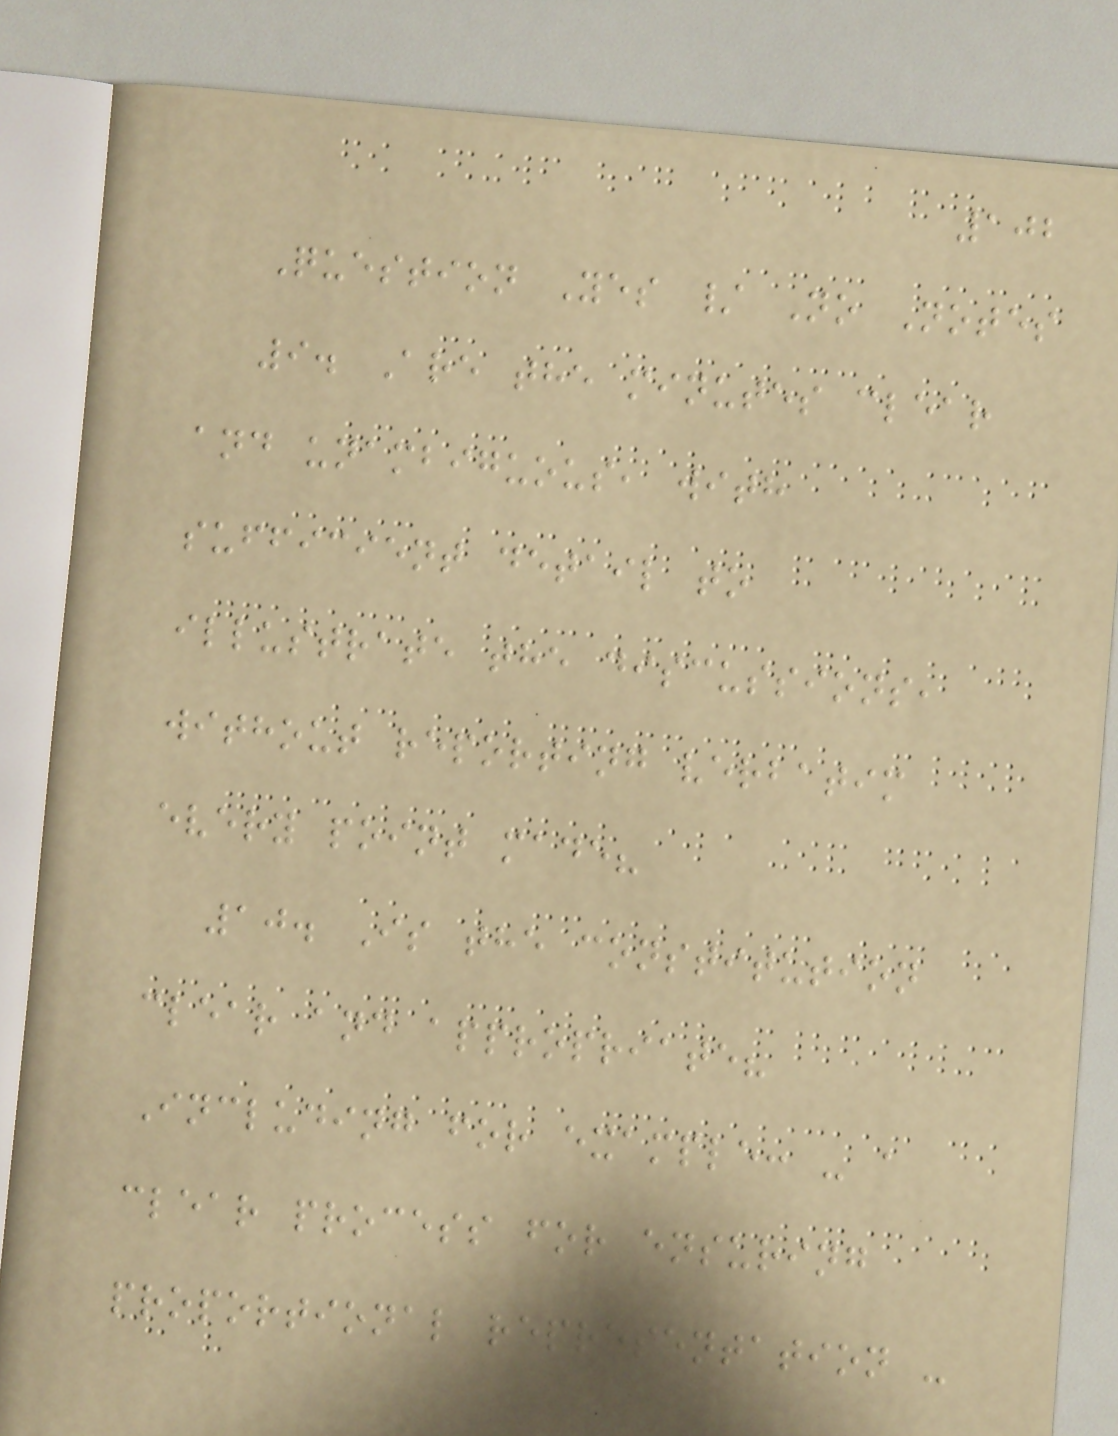102
Question Yes / No Notes
9. Are the minutes clear
and unambiguous, with
sufficient detail to
illustrate the discussions,
without reporting verbatim
every point made?
10. Is the constitution
clear and appropriate?
Including for example: - a
clear process for ensuring
proportional representation -
